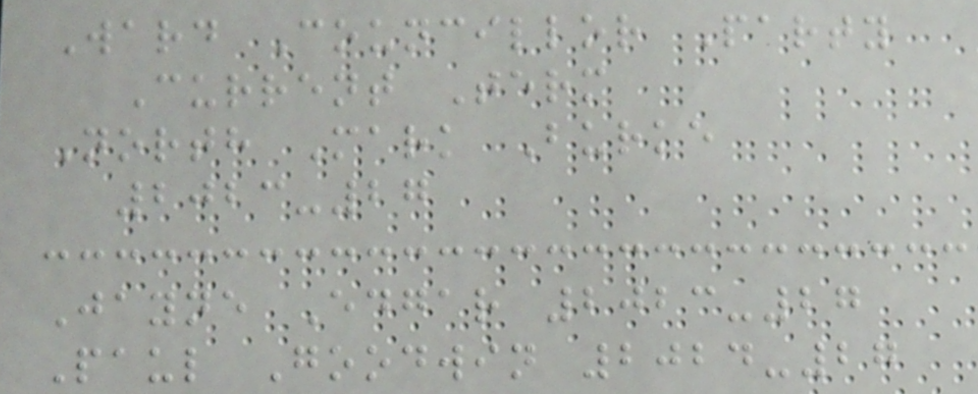Ward Councillor Party
Current Term
North Mark Burke
2023-27
Jayne Edgar 2023-27
Paul Goodwin 2024-27
